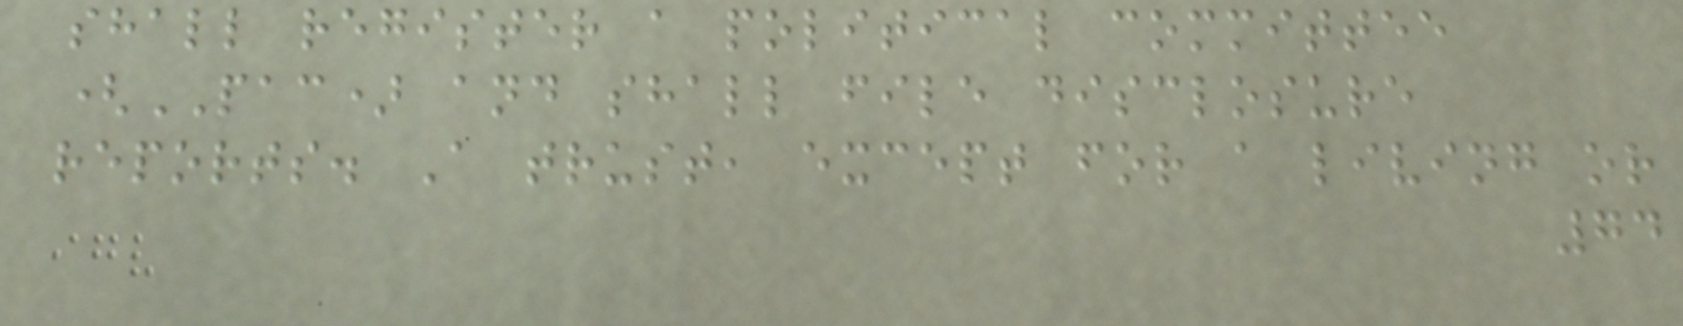shall register a political committee
(PAC) and shall file disclosure
reports. A trust, except for a living or
74
